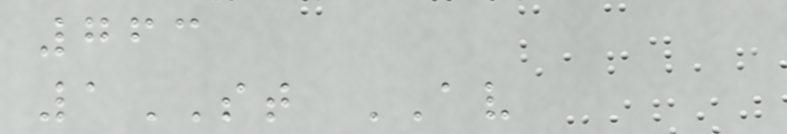763
1ST AV
